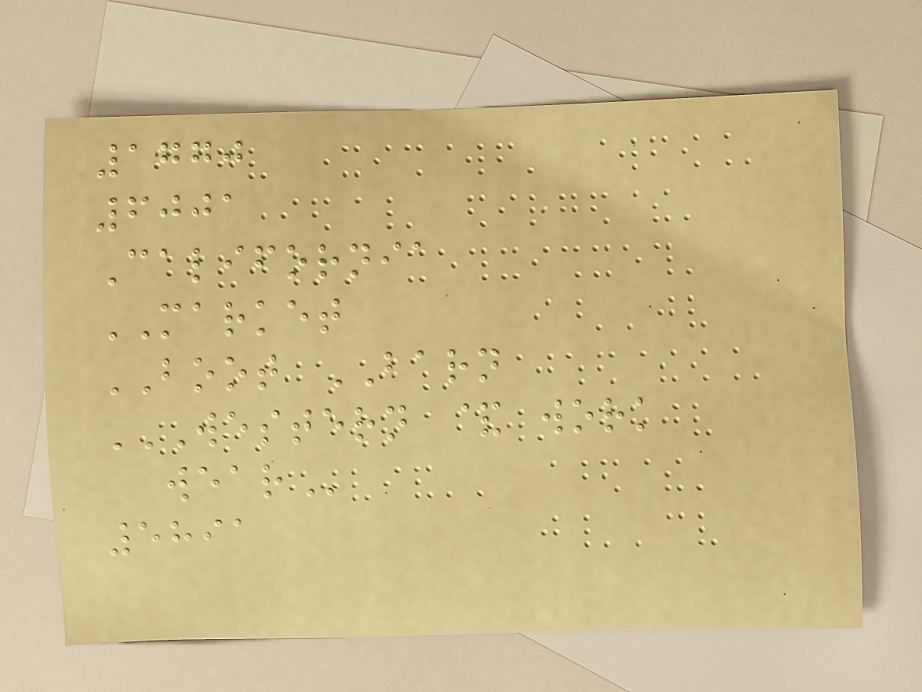1770
6001
California
MARKET
BOOT BARN
WESTERN & WORK
WEAR
5891
